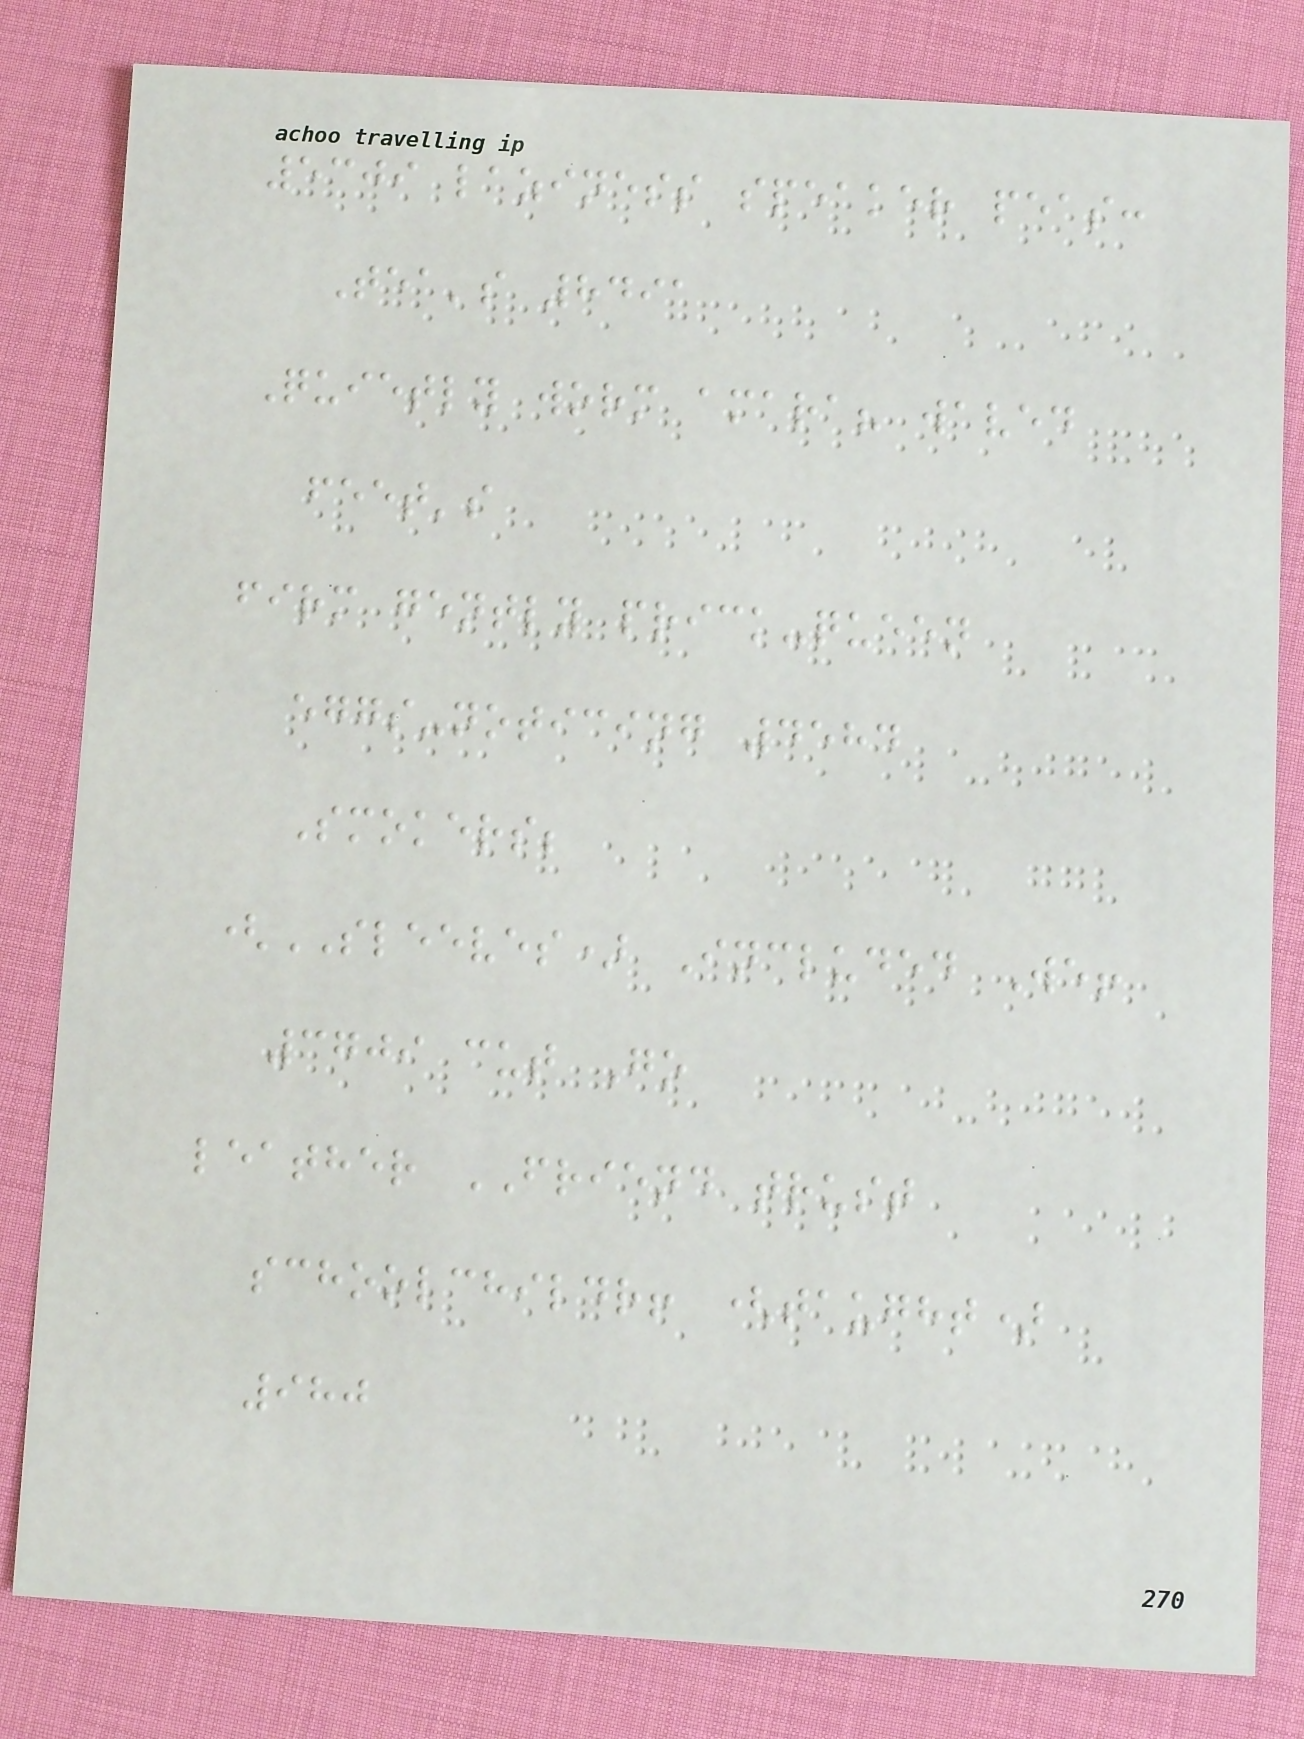5309 laziness speaker peas:
Tea's 8491
Quietly worm amara? waved
feet's
firm gently prick-queen
eggs-noticing 4584
Smokers;
(SLEEVES) Included We!
3709 cut Go
leather FRIEND trust
schoolchildr! (taught)
980
